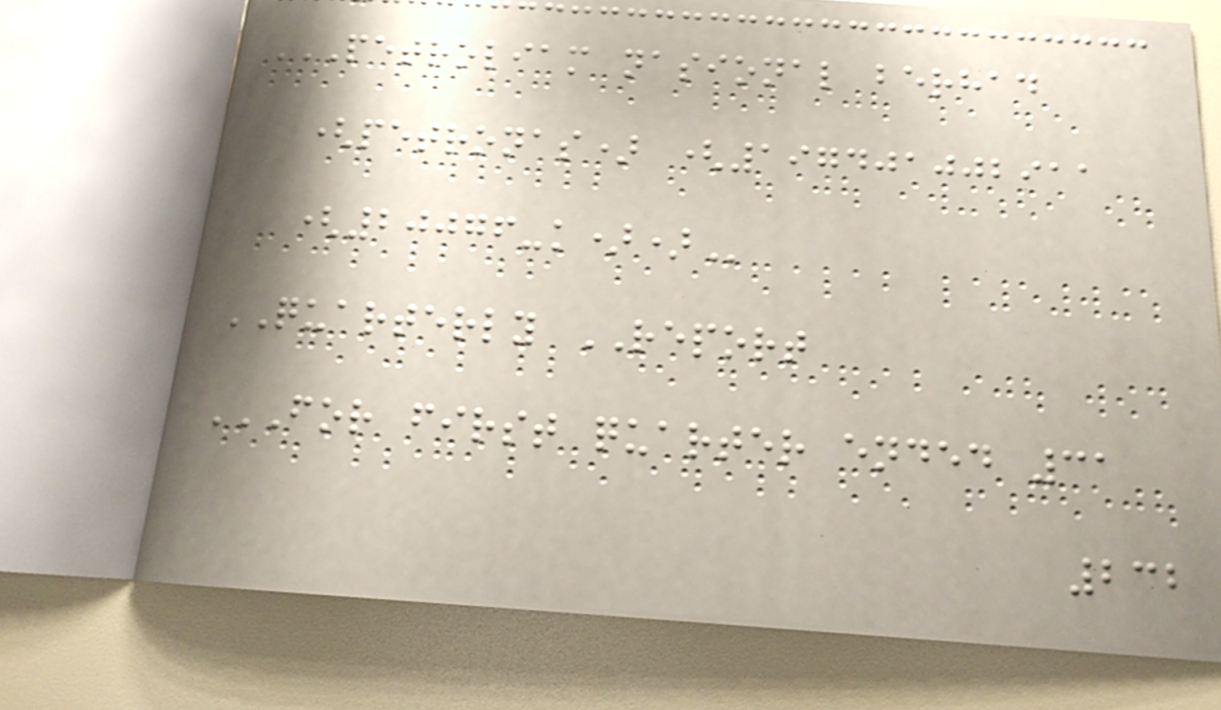PETROLIAM NASIONAL BERHAD
(PETRONAS) (197401002911
(20076-K))
QUARTERLY REPORT
FOR FIRST QUARTER ENDED 31
232
